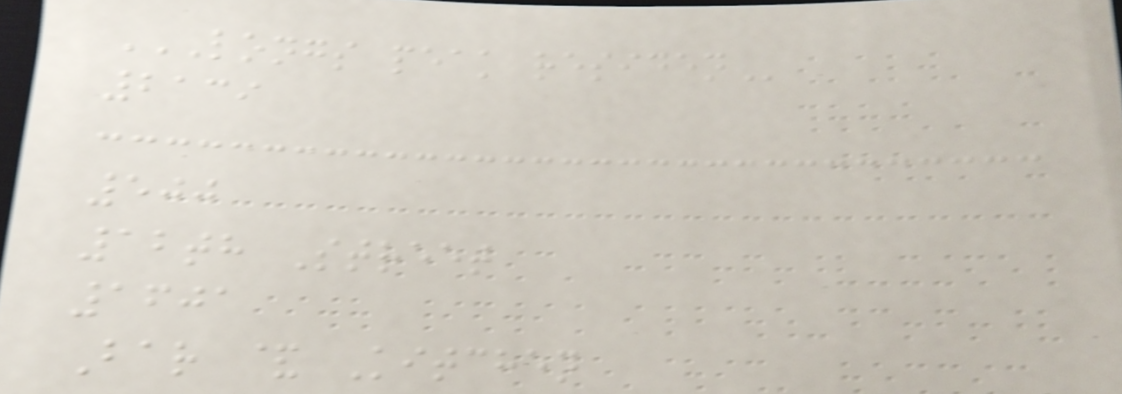LONGS PEAK RESIDEN
2139
500
12th Street
1601
Bar & Kitchen
